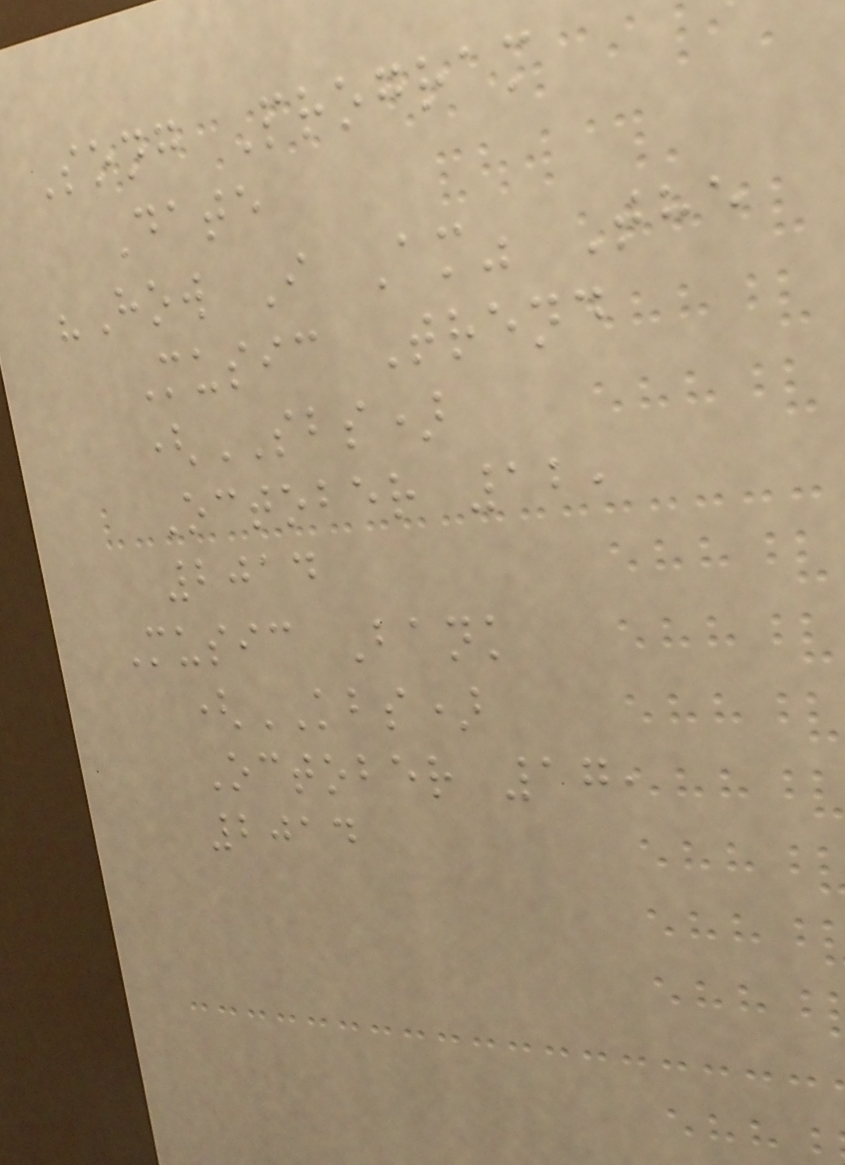Song Program
Date
"How I Am" The
Music Trend
(SBS)
October 12,
2014
Music Bank
(KBS)
October 17,
2014
